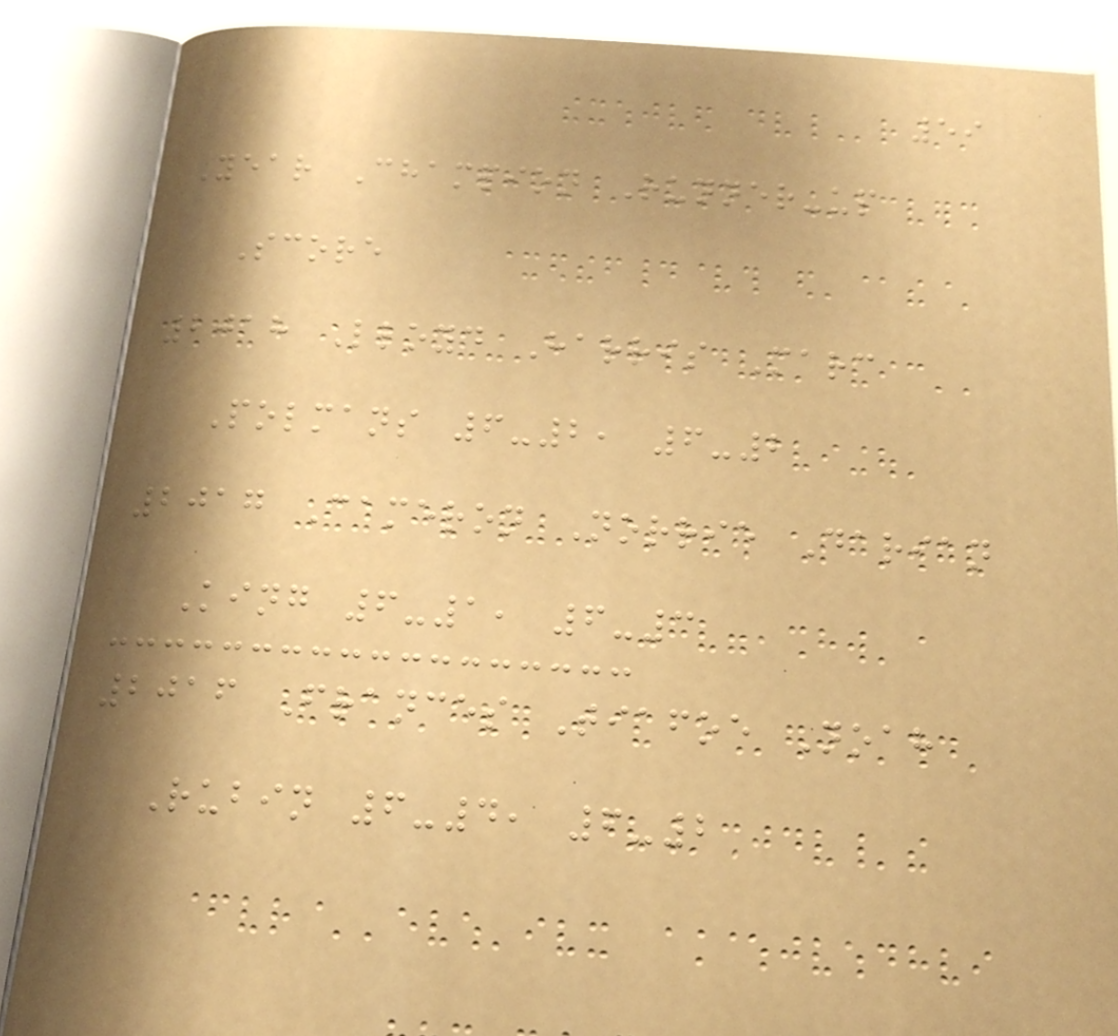59
Year Champion Runner-up
Score
2018 Lloyd Harris Marc
Polmans 6-2, 6-2
2017 Cameron Norrie Darian
King 6-1, 6-3
2016 Frances Tiafoe Noah
Rubin 6-4, 6-2
